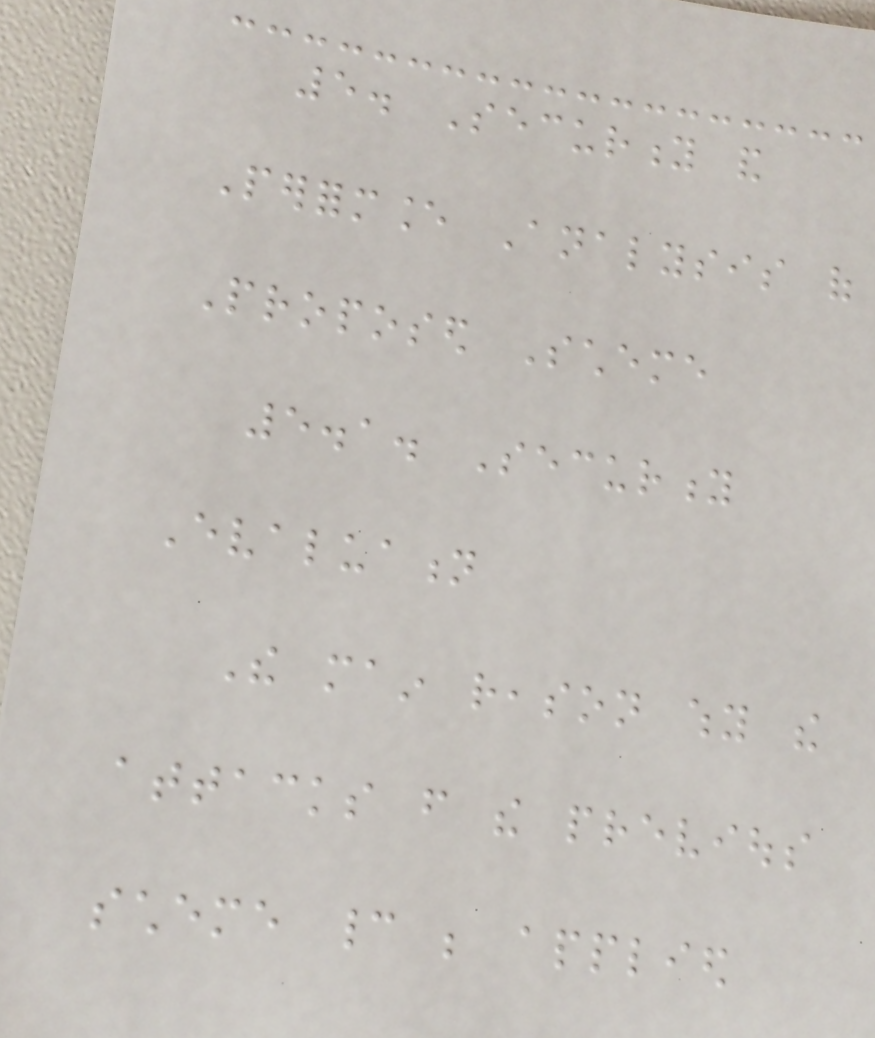5. Security and
Performance Analysis of
Proposed Scheme
5.1. Security
Evaluation
The main reason why the
attacks from the previous
scheme cannot be applied
